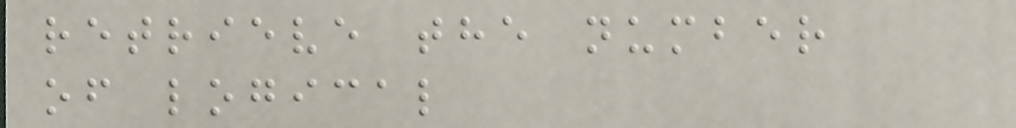retrieve the number
of logical
